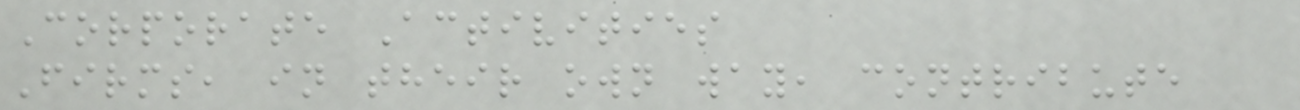Corporate Activities
Firms, in their own way, contribute
